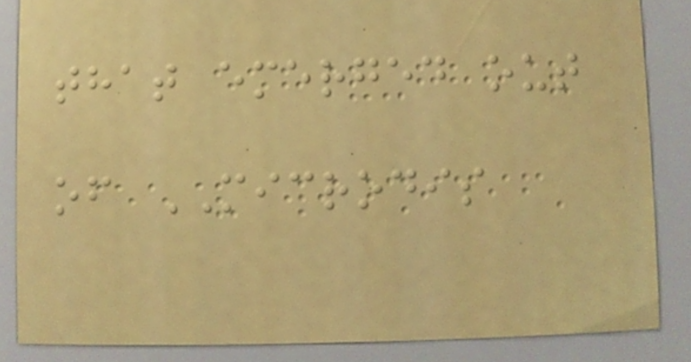that emerged out
of MICRODIS
